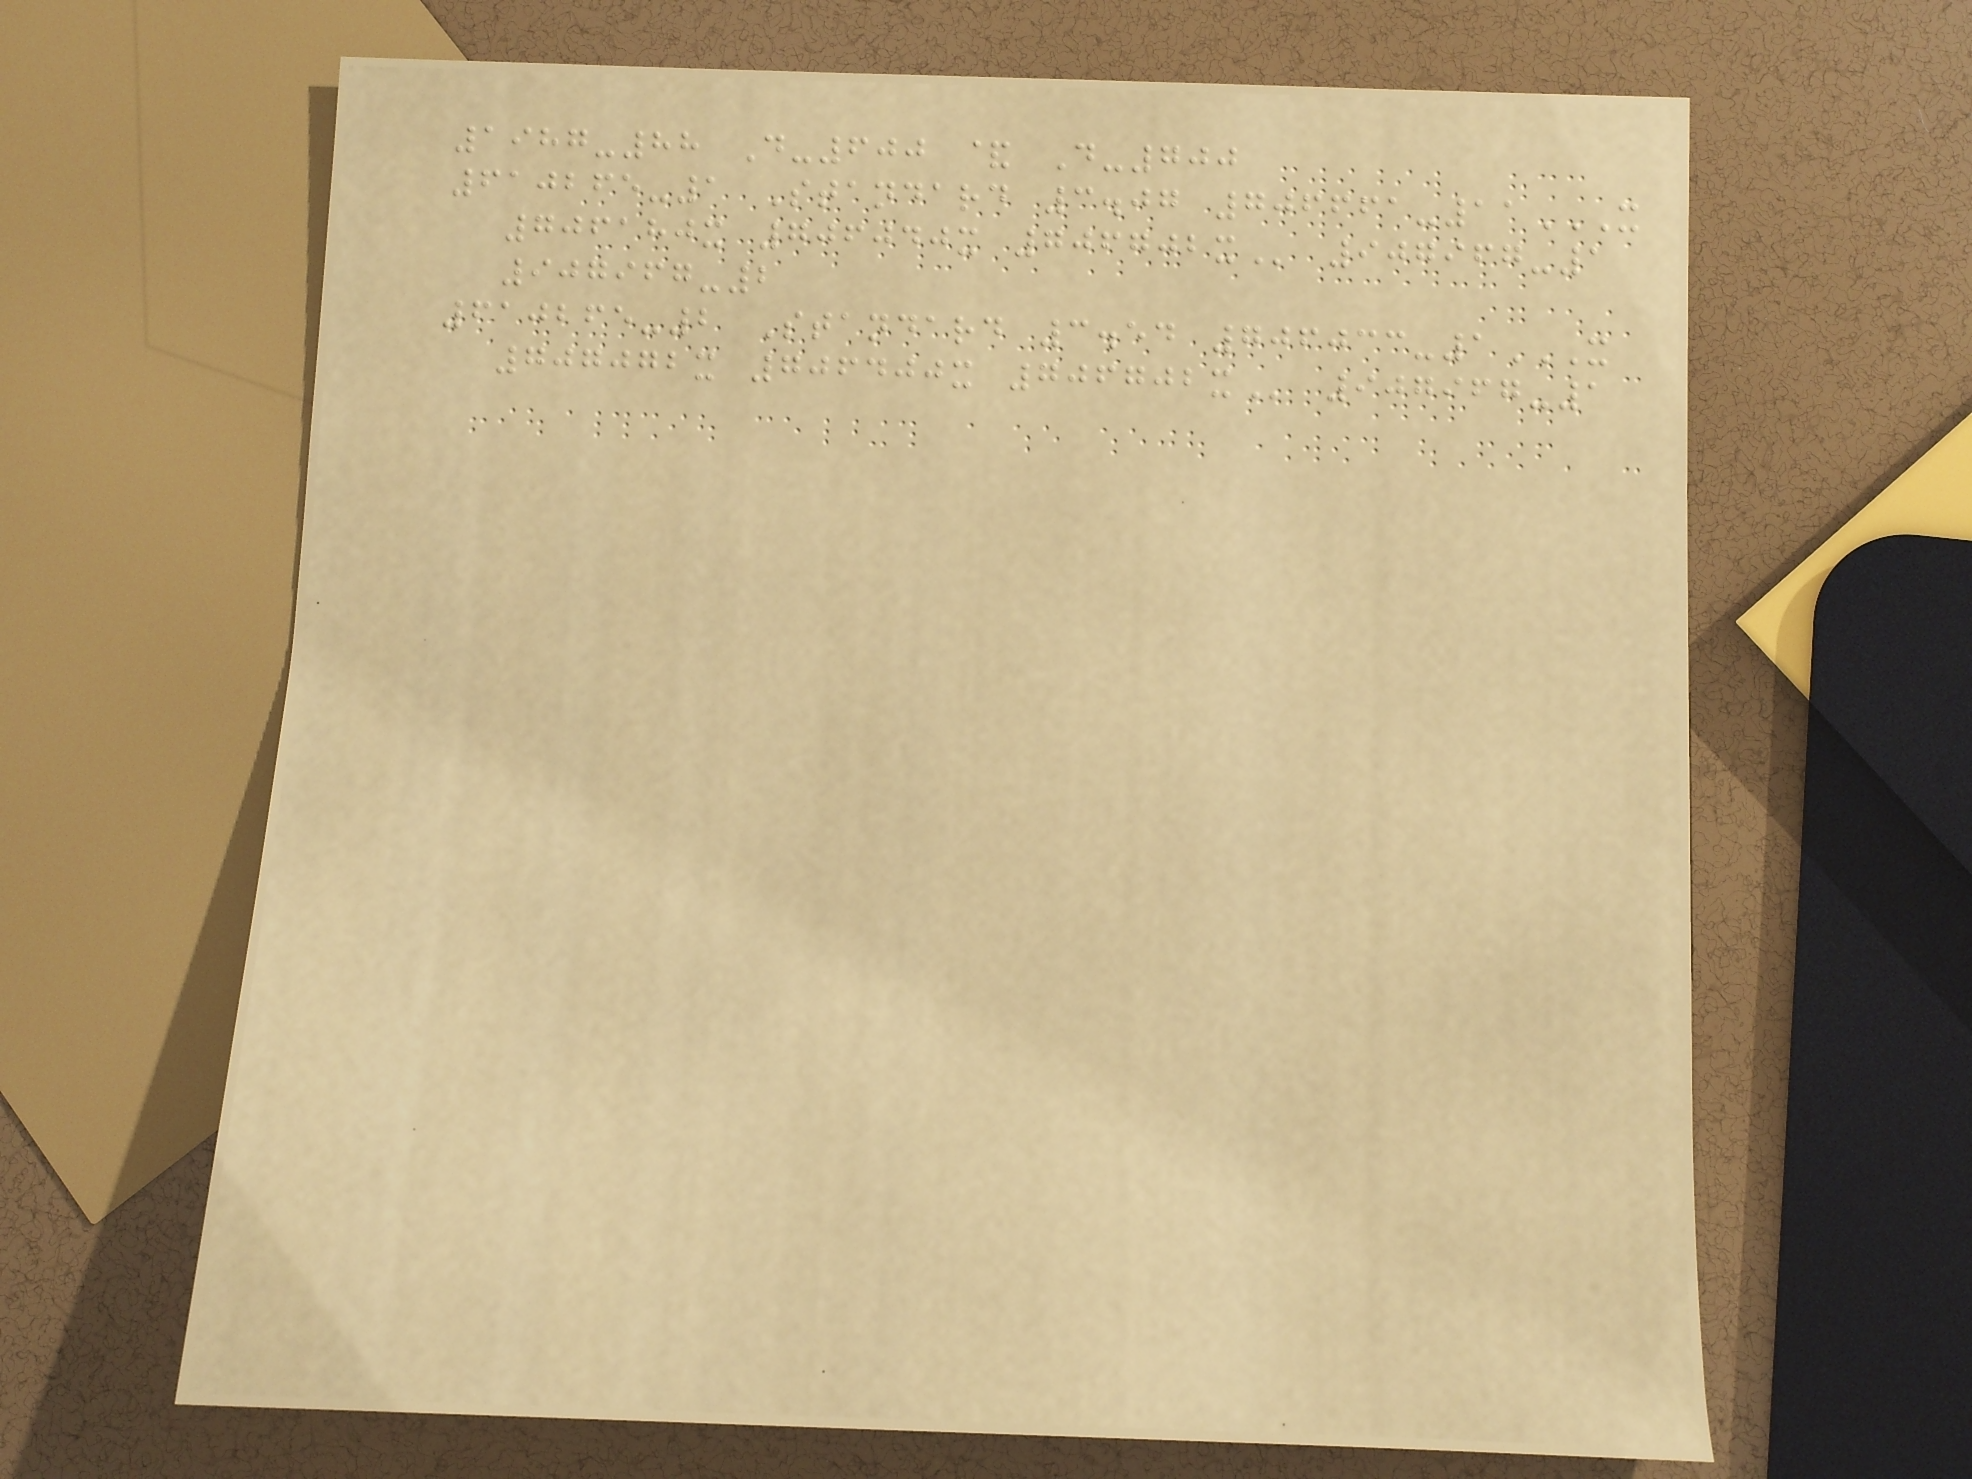1987-88 D-600 & D-700
610265-1 Standard 3.07 706661-11X
706180X 706040X 706702X 907967-1
907967-2
610265-2 Standard 3.54 706033-1X
707072X 706400X 706702X 907967-1
